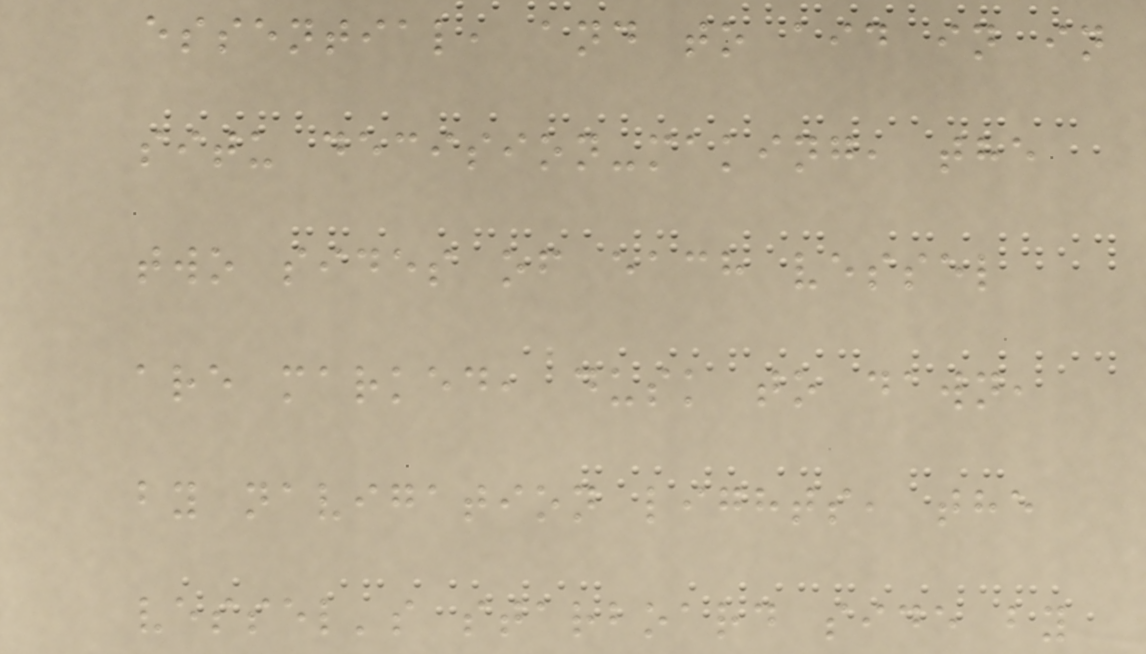essential, and to aid in in
situ decision-making, the
two sides of each vessel
are marked, dusk to dawn,
by navigation lights, the
vessel's starboard side by
